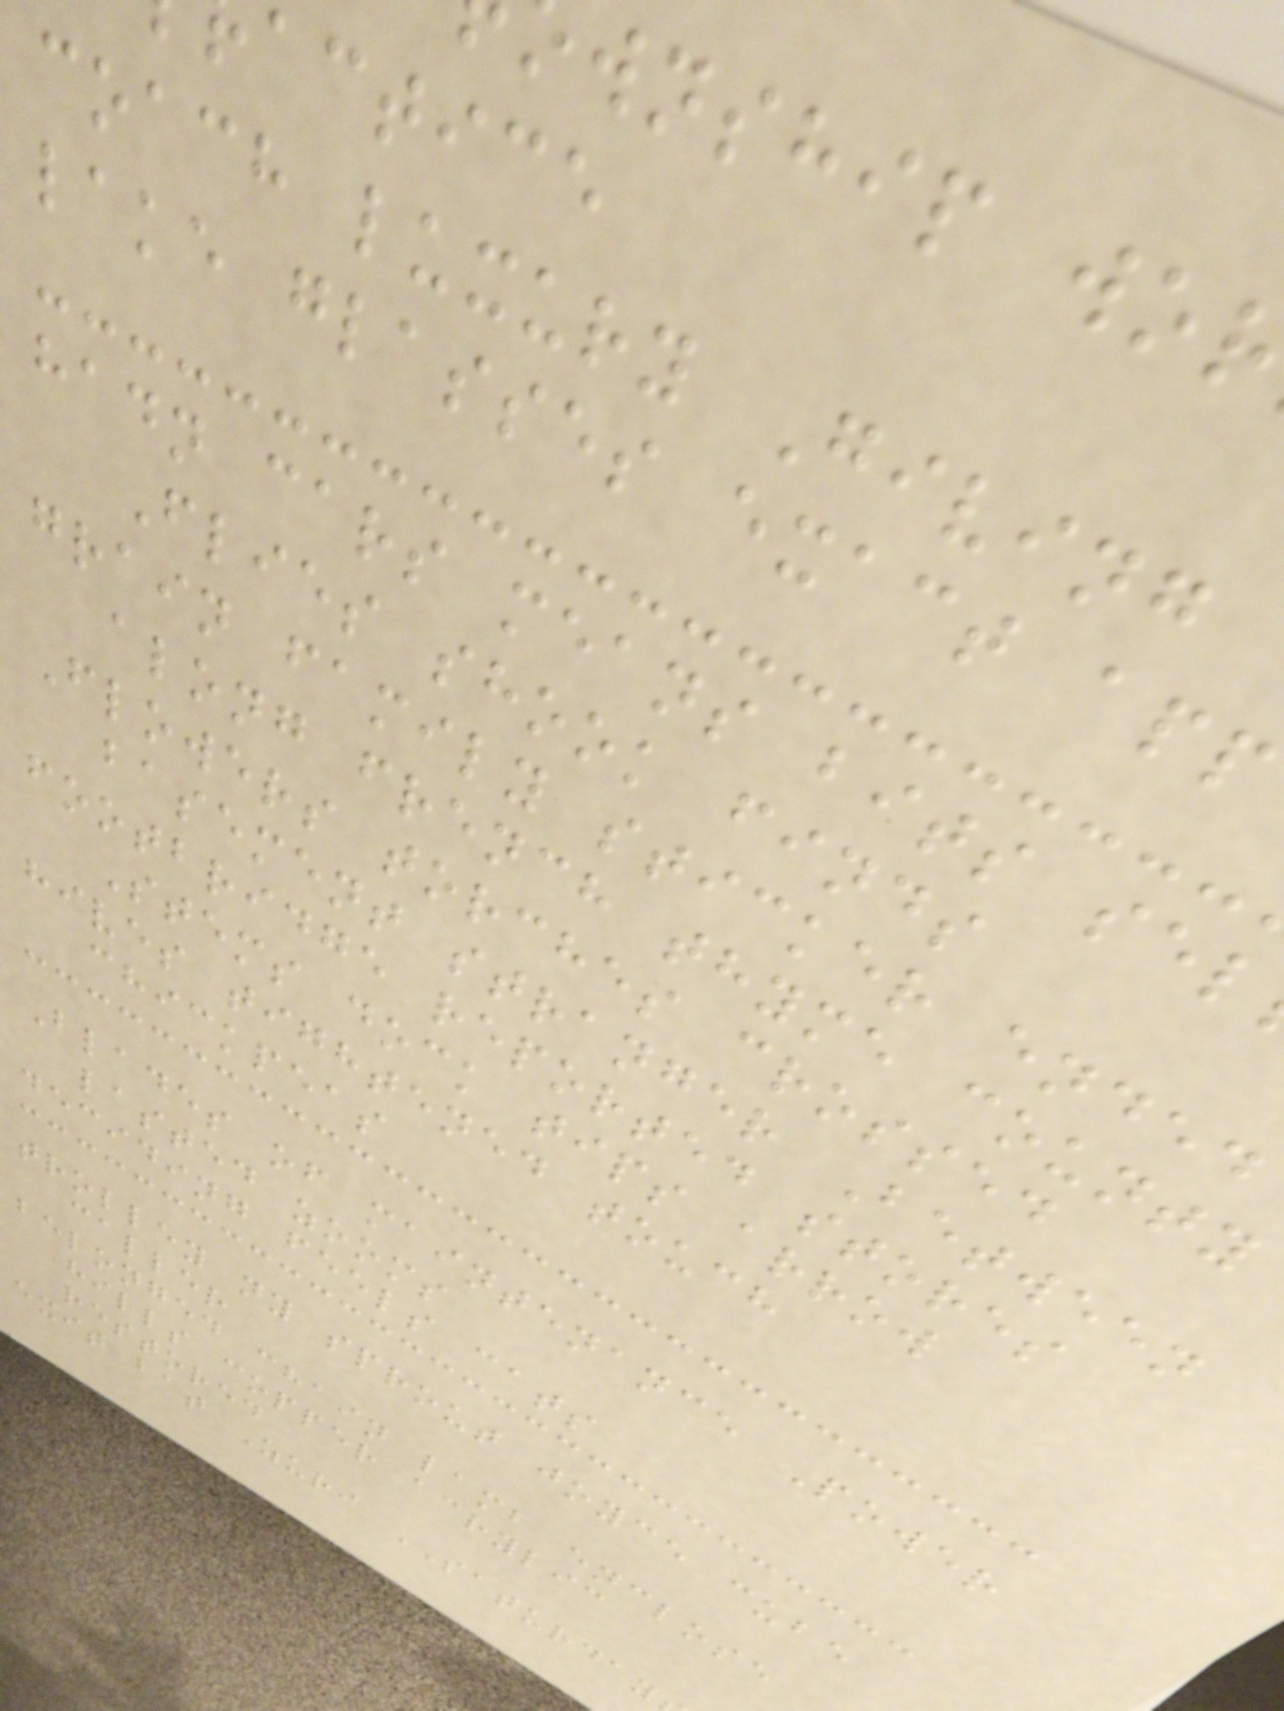wnship wo
actice
coach luxury Giving
lake glasses exact app
hadn cars means bits sel
Flies shook finds
grain family sticker ended
along french thyme county
Flowers torches crossed
basement stranger Between
footbridge reported stores
Stems dock tips arrow
hives tightened touch
chickpeas
Blades of maintenance Power
lasted zooms
deciding feels cats
trolley ny sprout joyce cube
caller
belonged chain lamb enclose
hills copper acrylic
restored
exit bat Zuri SATURDAY
